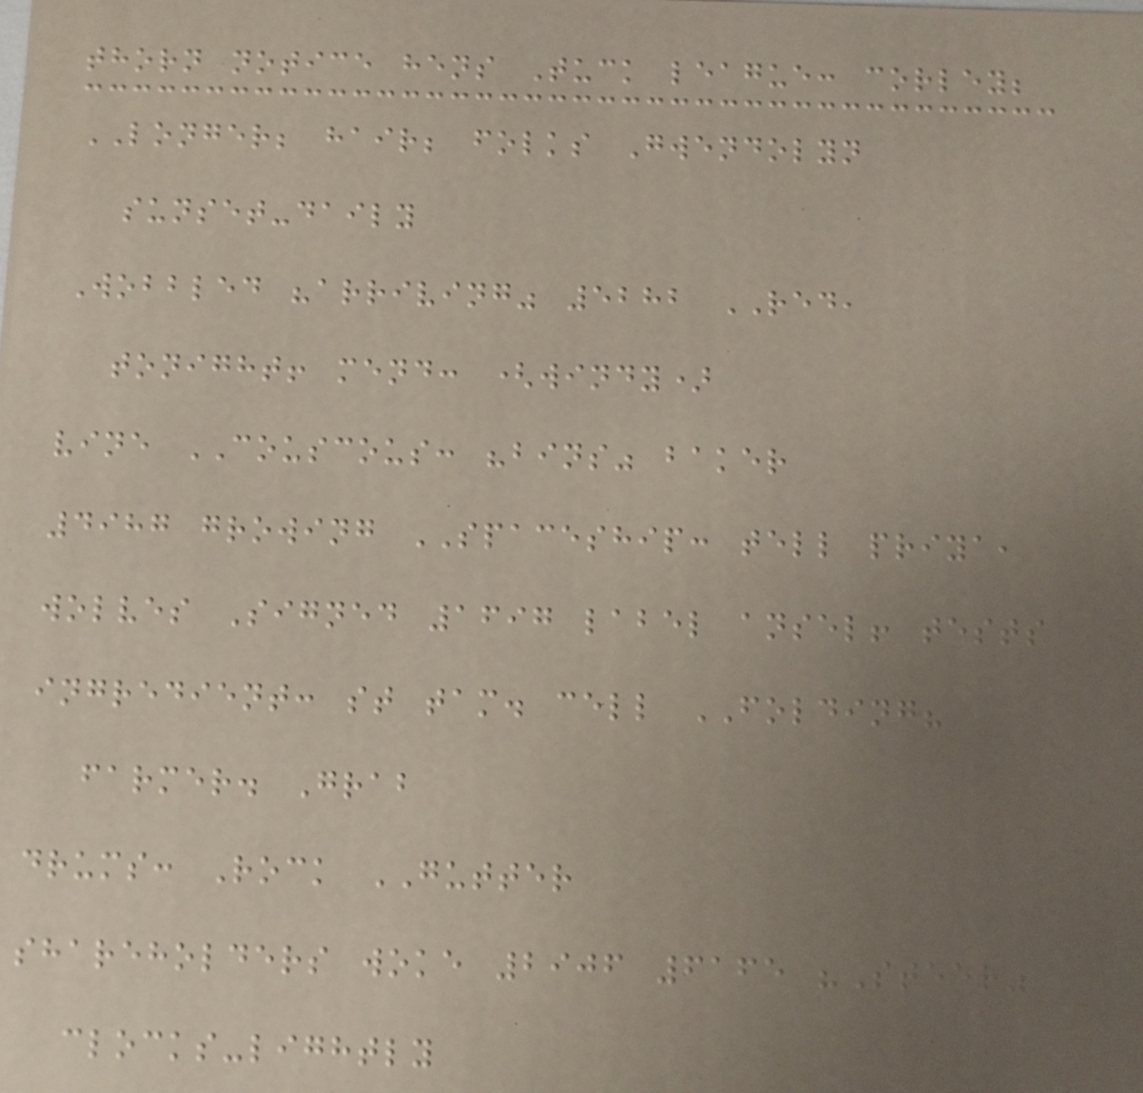thorn notice hens Tuck league: corley;
LONGER; hair; folks Gwendolyn
sunset-daily
Wobbled "arriving" 5282 RED,
tonight! mend: (windy)
vine COUSCOUS: "bins" baker
4987 growing SPACESHIP: tell priya,
wolves Signed 1697 label ansel! tests
ingredient: st tam. cell FOLDING?
farmer. Grab
drums: Rock GUTTER
shareholders woke 2906 6165 "Steer"
clocks-lightly
